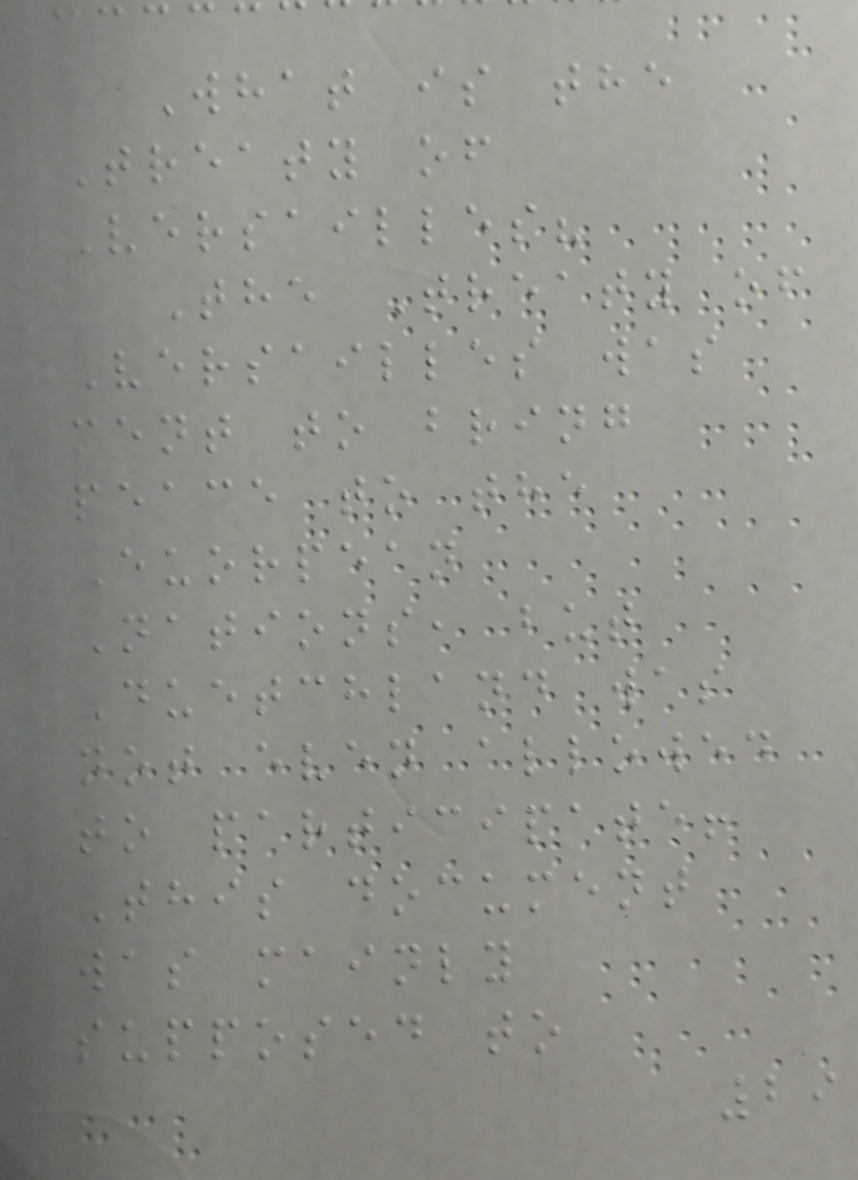What is the
Treaty of
Versailles?
The Treaty of
Versailles was
ment to bring
peace to the
Euorpean
Nations, but
Duetchland was
not even allowed
to participate!
This document
was mainly
supposed to
29
